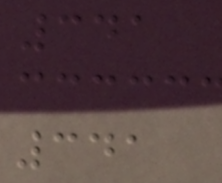341
341
